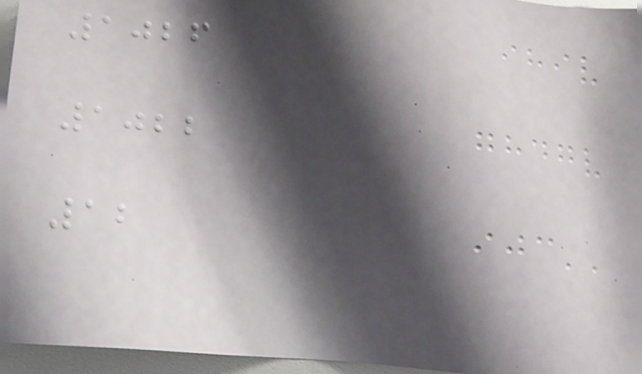1026
1022
12
